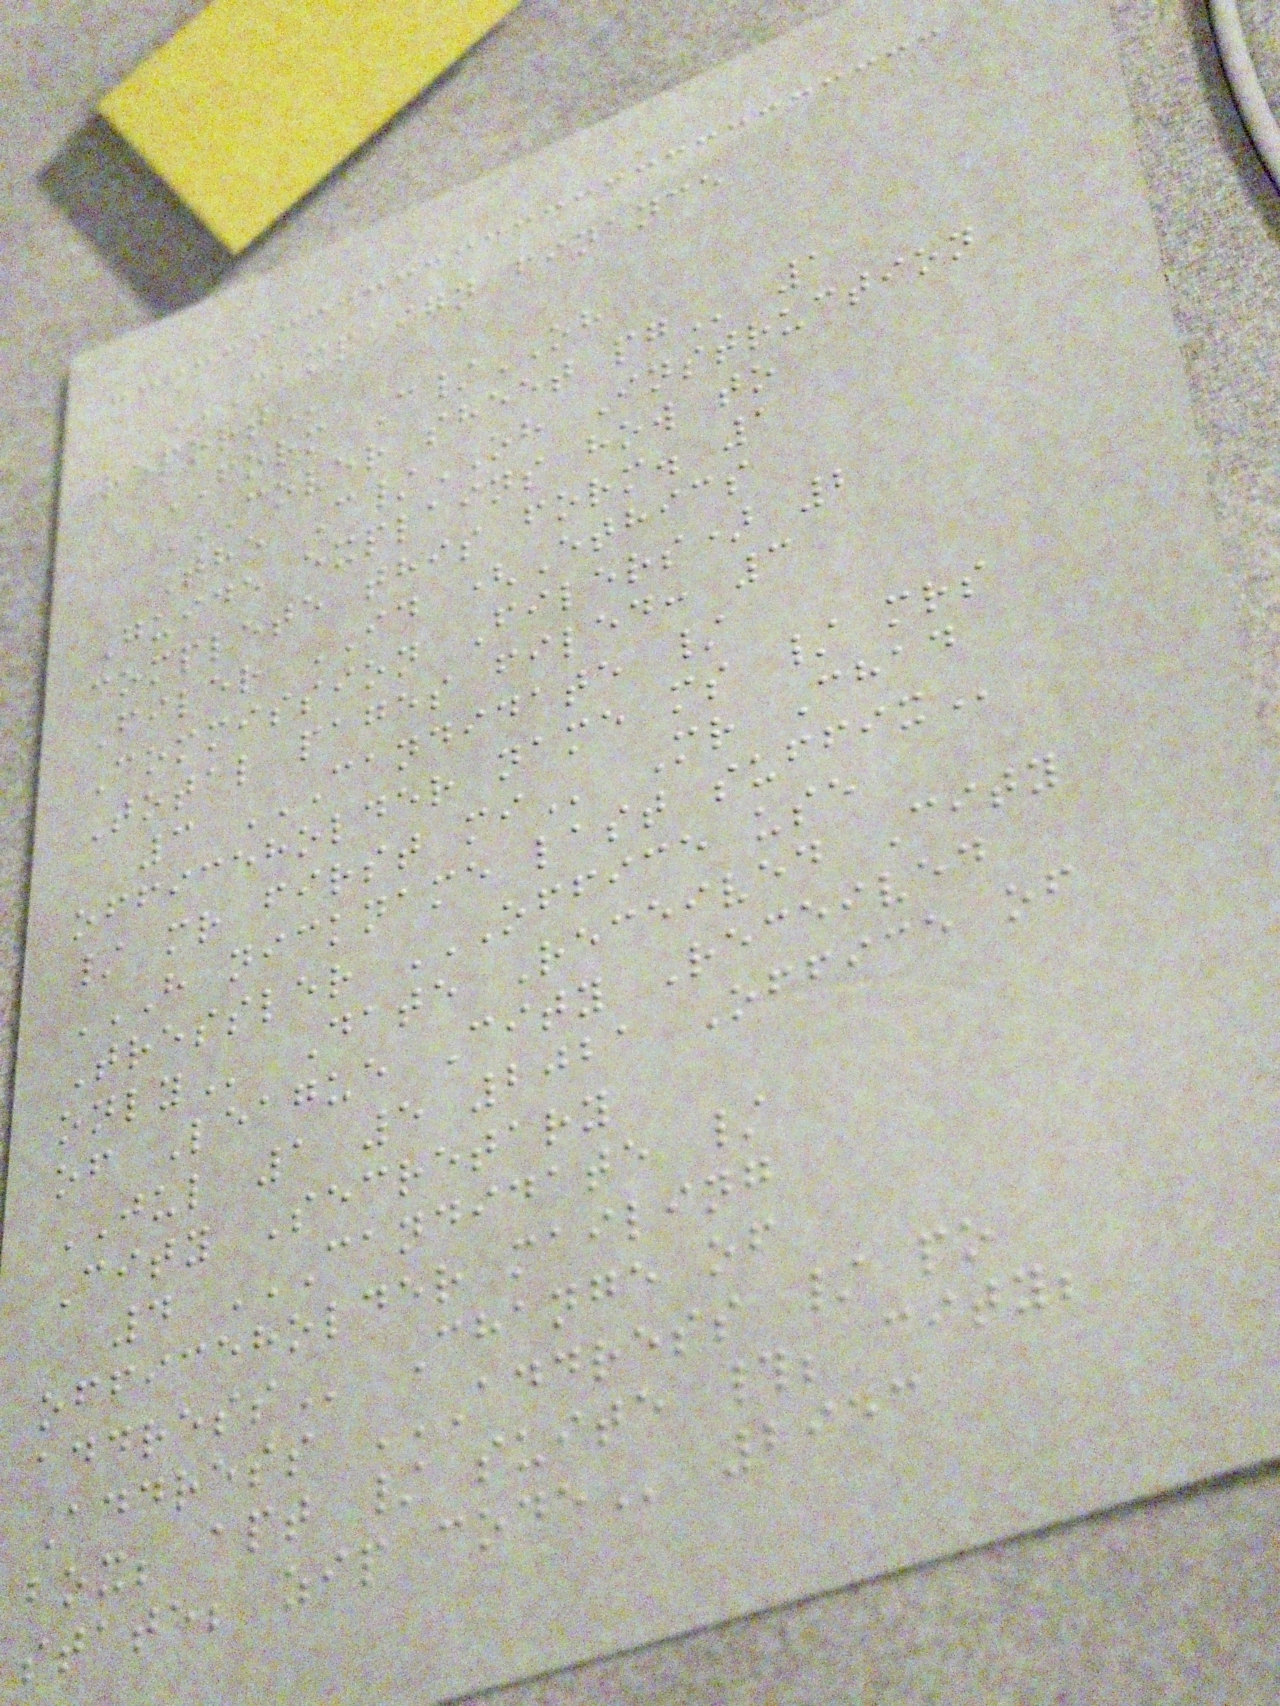CAMPAIGN FINANCE
REPORT
FORM C/OH
COVER SHEET PG 1
The C/OH Instruction
Guide explains how to
complete this form. 1
Filer ID (Ethics
Commission Filers) 2
Total pages filed: 3
3 CANDIDATE /
OFFICEHOLDER NAME MS / MRS
/ MR FIRST MI Mr Chad
H NICKNAME LAST SUFFIX
Tressler OFFICE USE
ONLY Date Received City
of League City Received
JUL 1 5 2021 Office of
City Secretary
4 CANDIDATE /
OFFICEHOLDER MAILING
ADDRESS Change of
Address ADDRESS / PO
BOX; APT / SUITE #; CITY;
STATE; ZIP CODE 2953
